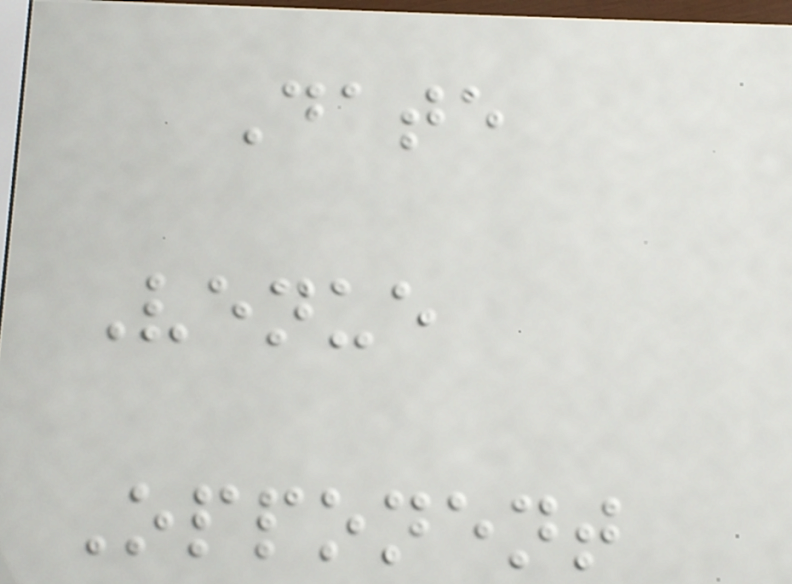Date
Venue
Opponent
